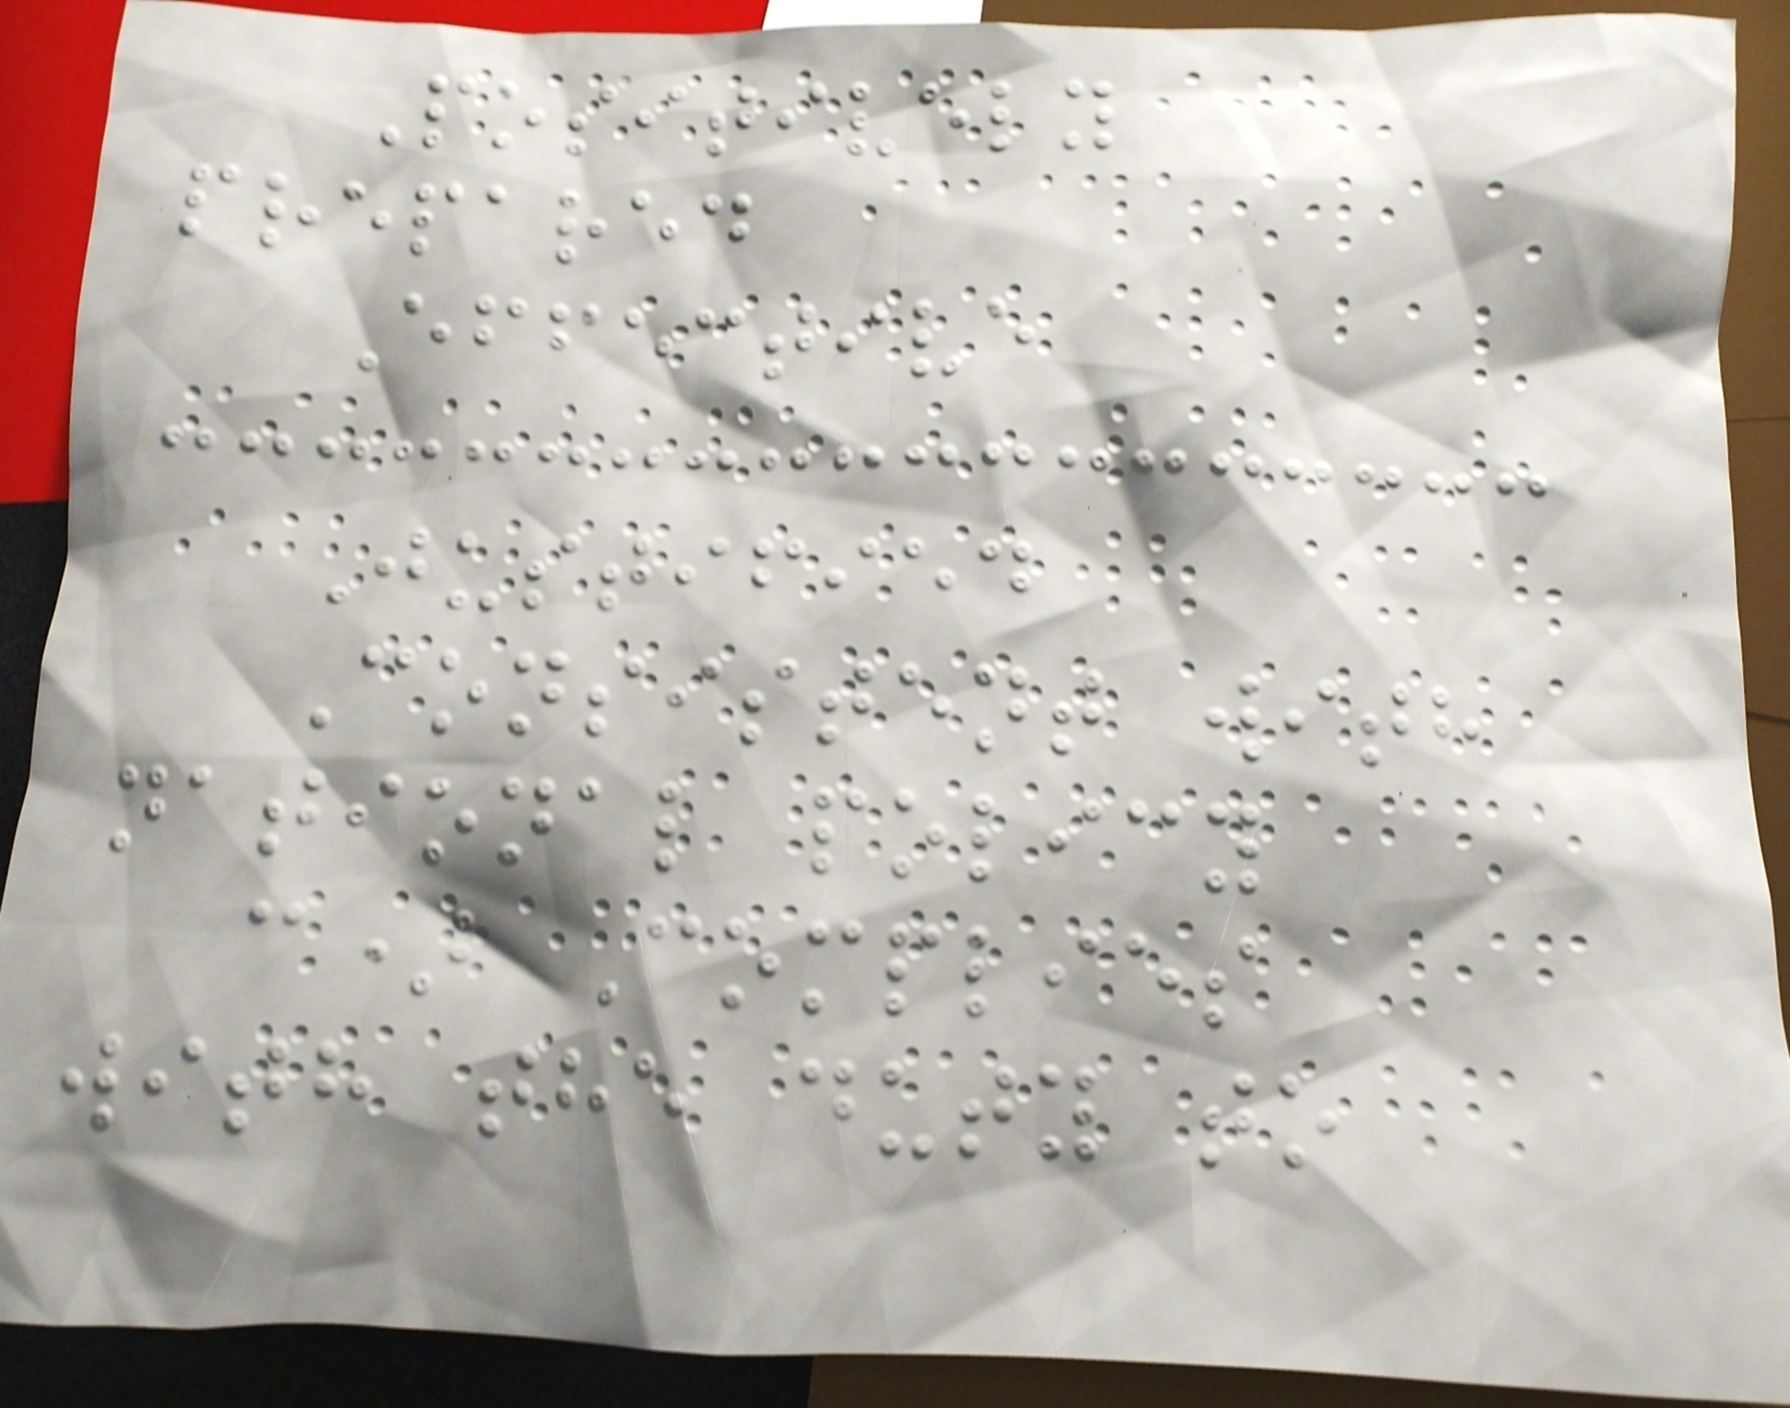Positively
prepared
Effective
Justified
Consistent with
national policy
c) Complies
with the duty to
